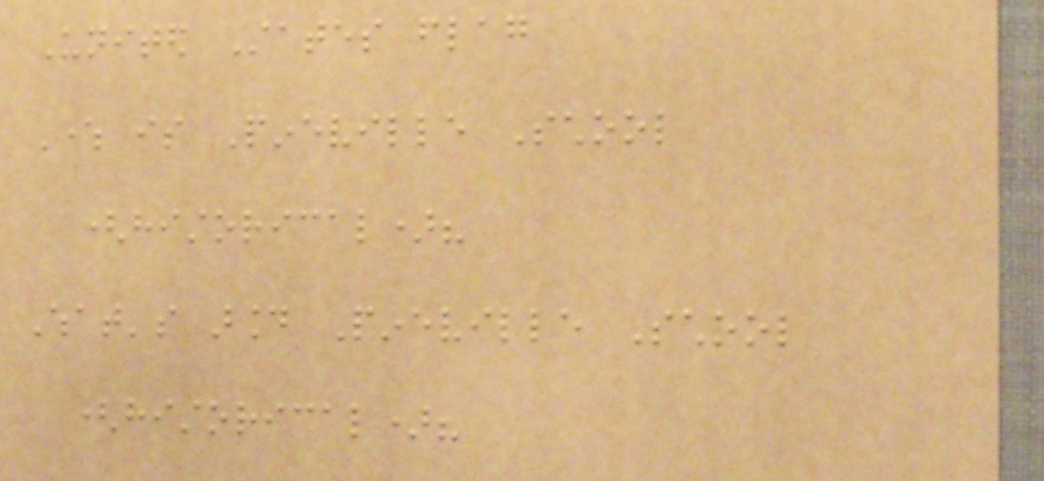United States flag
Where is Pineville School
(historical)?
What's around Pineville School
(historical)?
